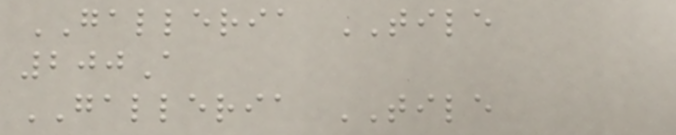GALLERIA TILE
200A
GALLERIA TILE
